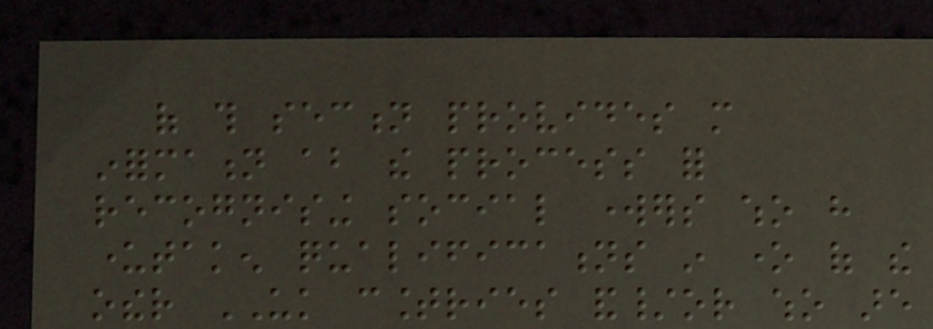of this section provides more
information about the process for
recognising social workers who have
undertaken qualifications in one of the
other UK countries and/or who are
